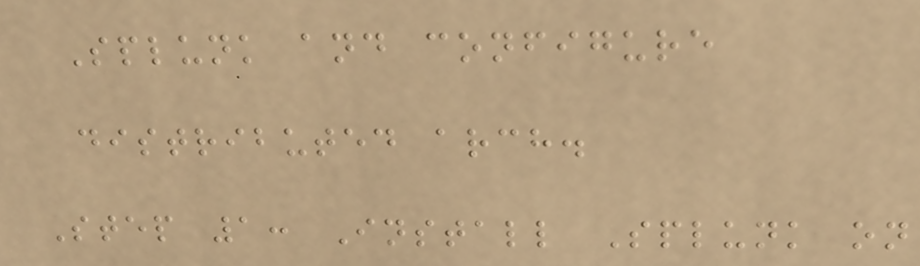Splunk and configure
distributed arch.
Step 1: Install Splunk on
